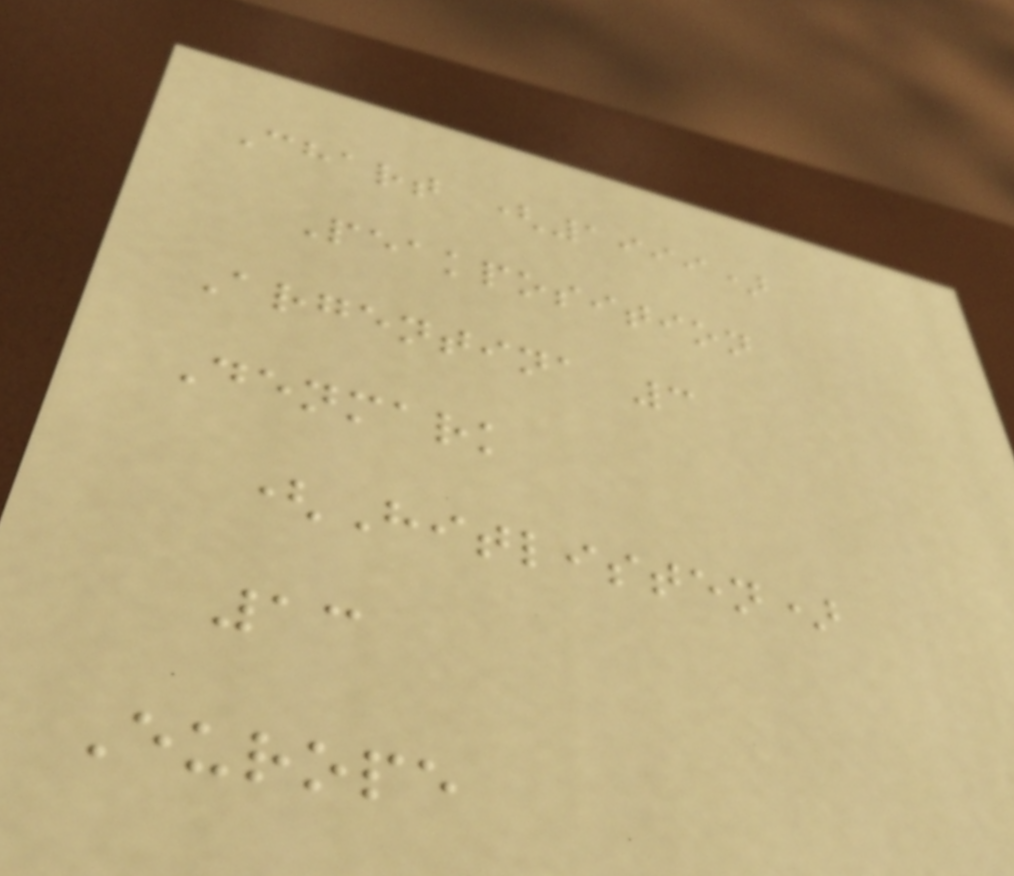Chart (1999)
Peakposition
Argentina 3
Denmark
(Hitlisten)
13
Europe
